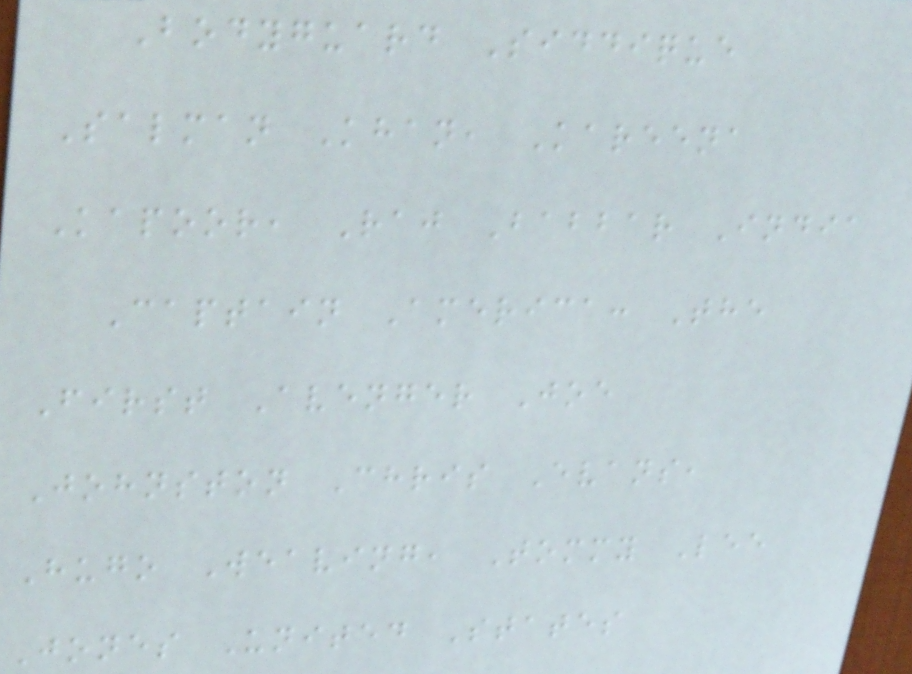Bodyguard Siddique
Salman Khan, Kareena
Kapoor, Raj Babbar India
Captain America: The
First Avenger Joe
Johnston Chris Evans,
Hugo Weaving, Tommy Lee
Jones United States
